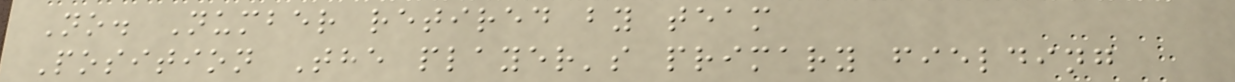No. Number retired by team
Position The player's primary fielding
